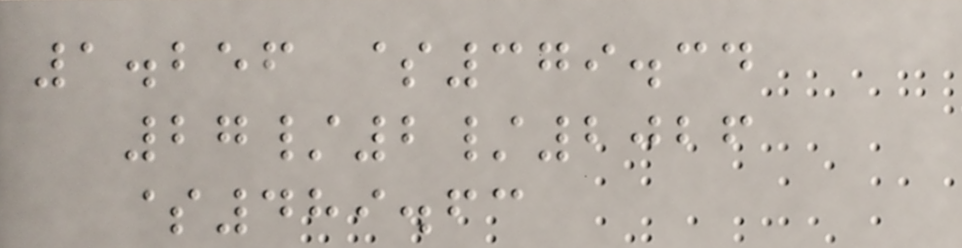1.256 $379.34
27/2/2026
$489.63
